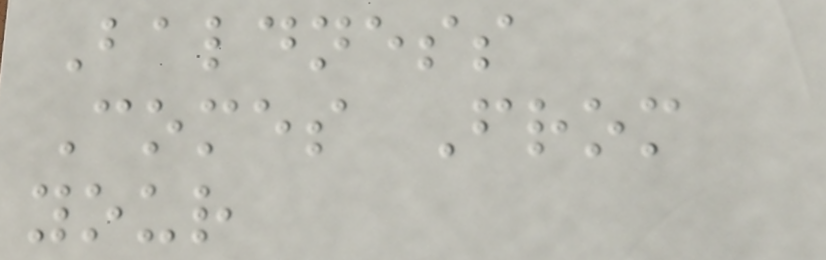Baldness
Comes From
your
